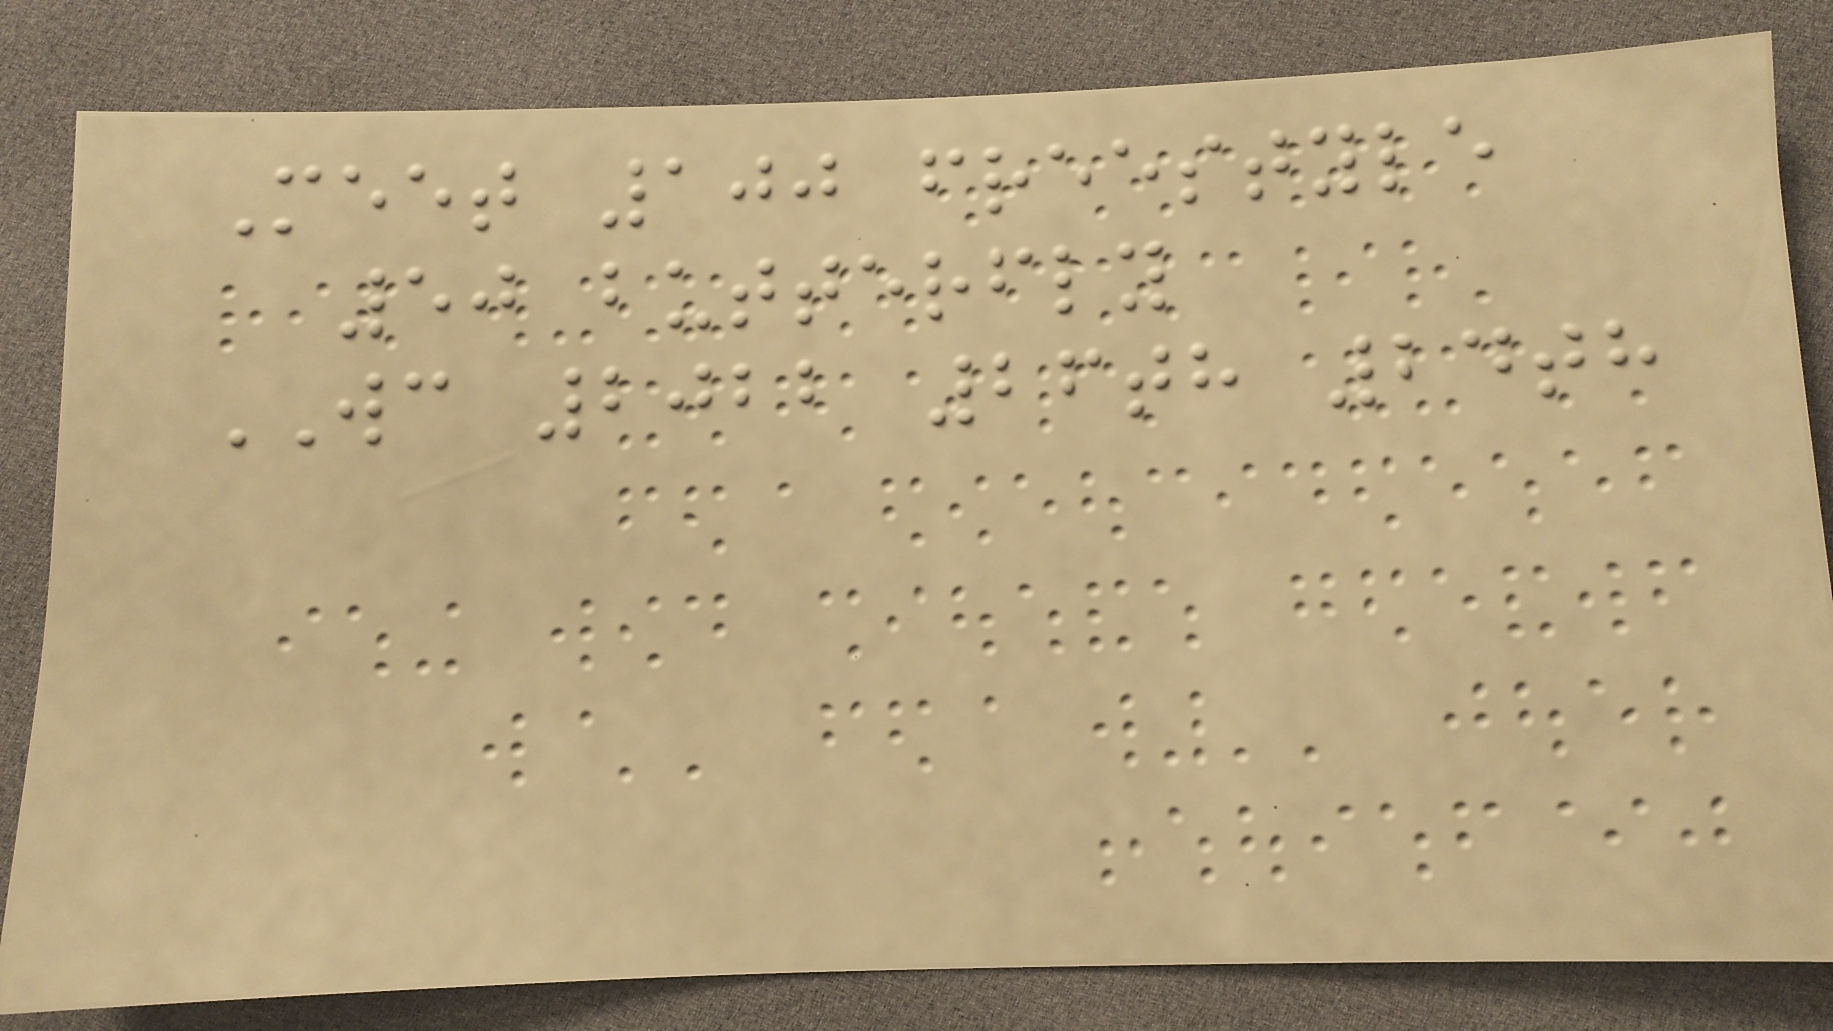Meet 100 freestyle
50 butterfly
WC 2022 26th 24th
